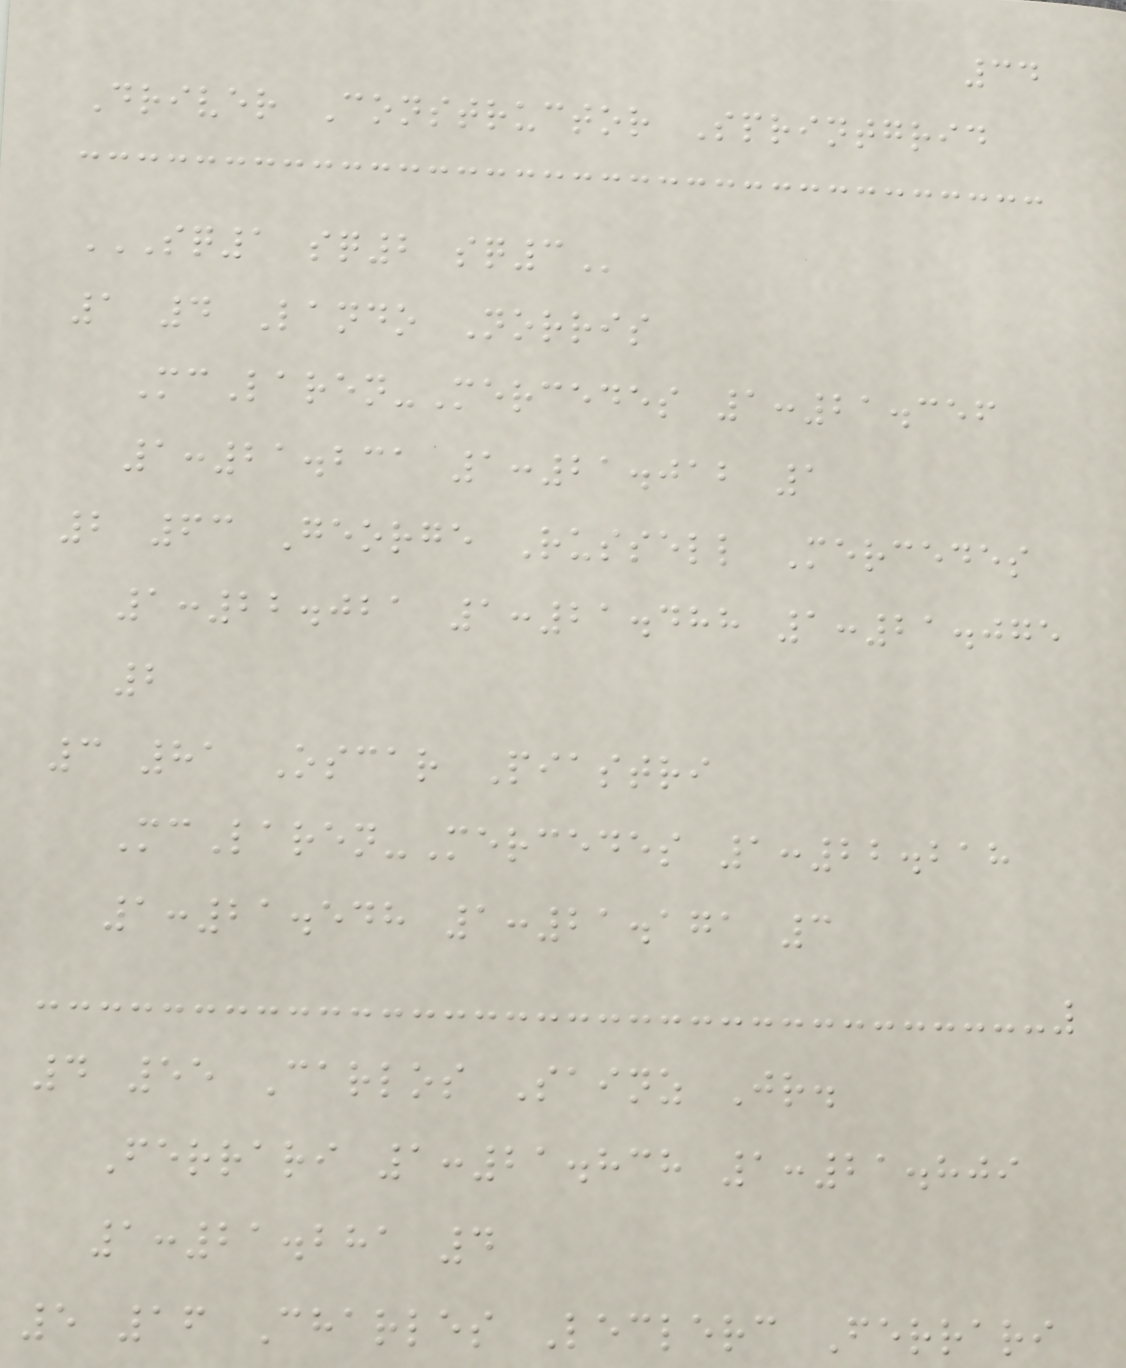34
Driver Constructor Sprintgrid
SQ1 SQ2 SQ3
1 4 Lando Norris
McLaren-Mercedes 1:21.356
1:21.231 1:21.012 1
2 63 George Russell Mercedes
1:22.021 1:21.488 1:21.075
2
3 81 Oscar Piastri
McLaren-Mercedes 1:22.218
1:21.548 1:21.171 3
4 55 Carlos Sainz Jr.
Ferrari 1:21.838 1:21.809
1:21.281 4
5 16 Charles Leclerc Ferrari
